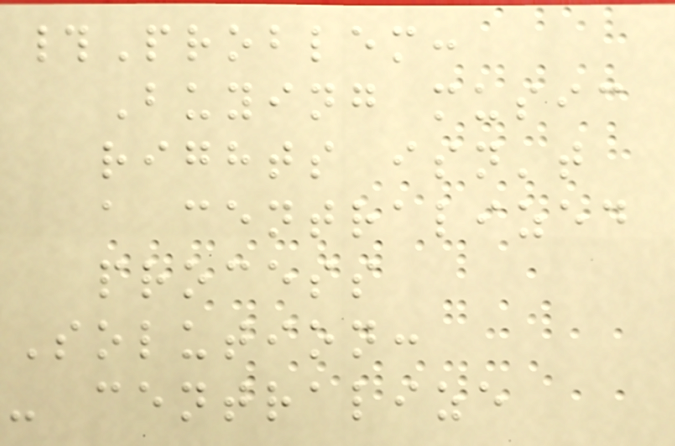#Problem:
Buying music
rights isn't
a centralized
process
Solution:
- centralize
